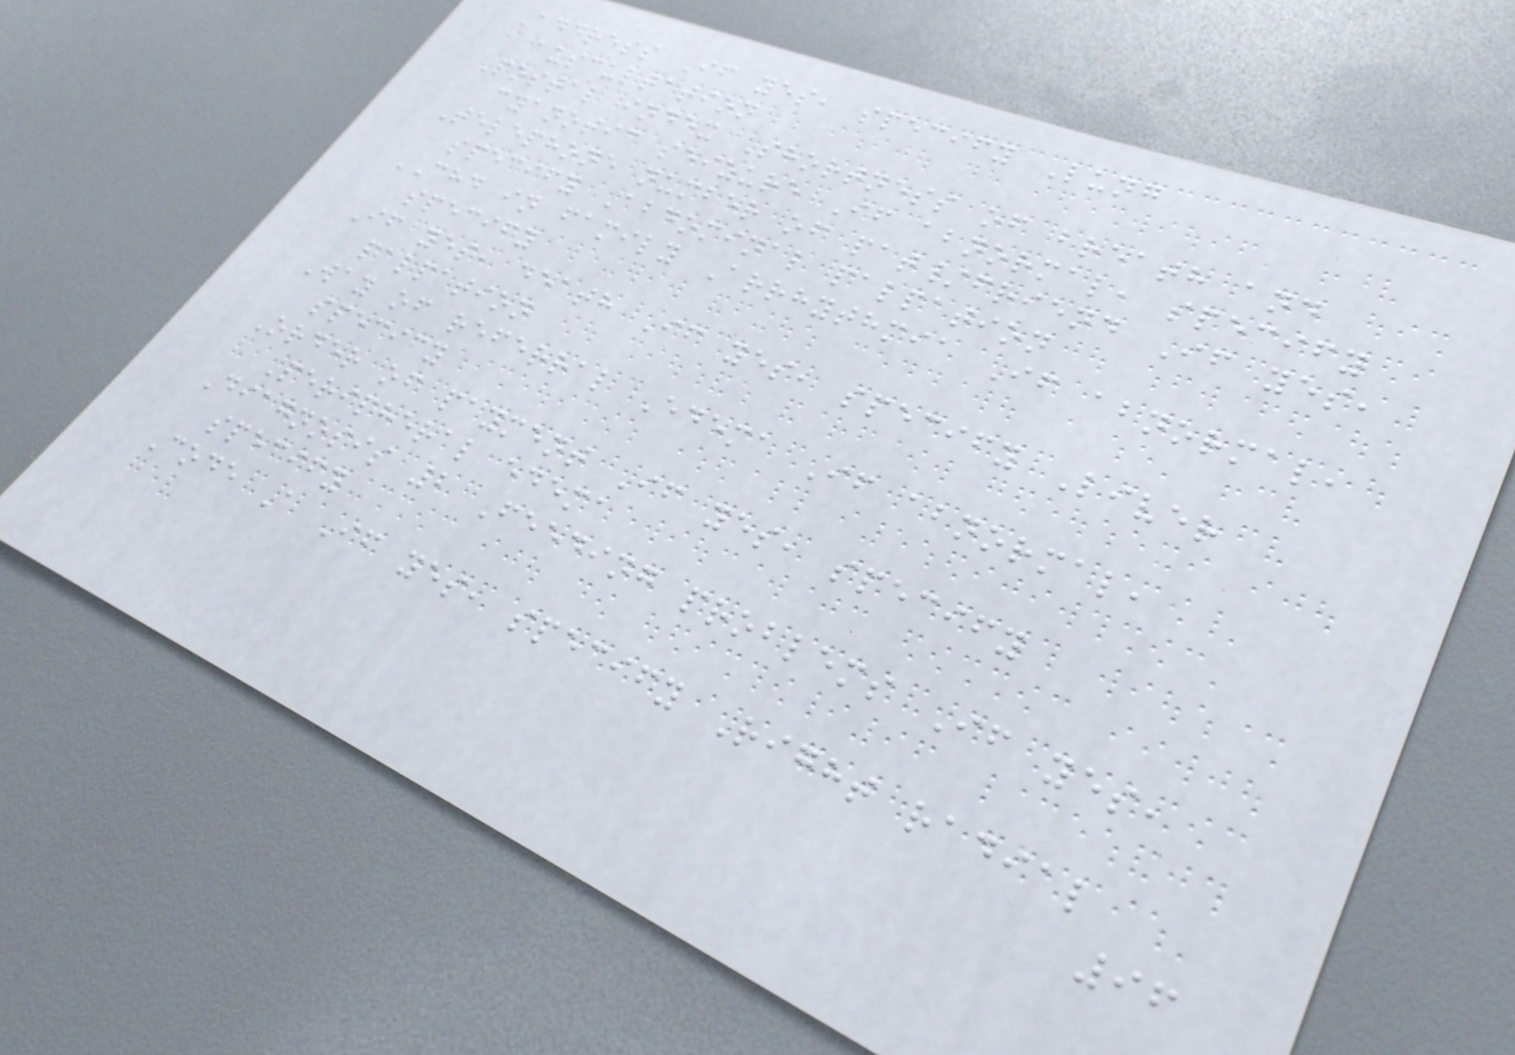Address If yes, specify Lung
auscultation
Postal index Shortness of breath and
cyanotic seizure If abnormal, specify
Telephone number of pat/friend If yes,
specify Abdominal palpation
CHD in family Arrhythmia If abnormal,
specify
If yes, death If yes, specify Liver
palpation
Way of referral Edema If abnormal,
specify
Order of payment If yes, specify
Peripheral edema
Diagnosis 2 Feeding problems If yes,
specify
Code A If yes, specify Right radial
96
